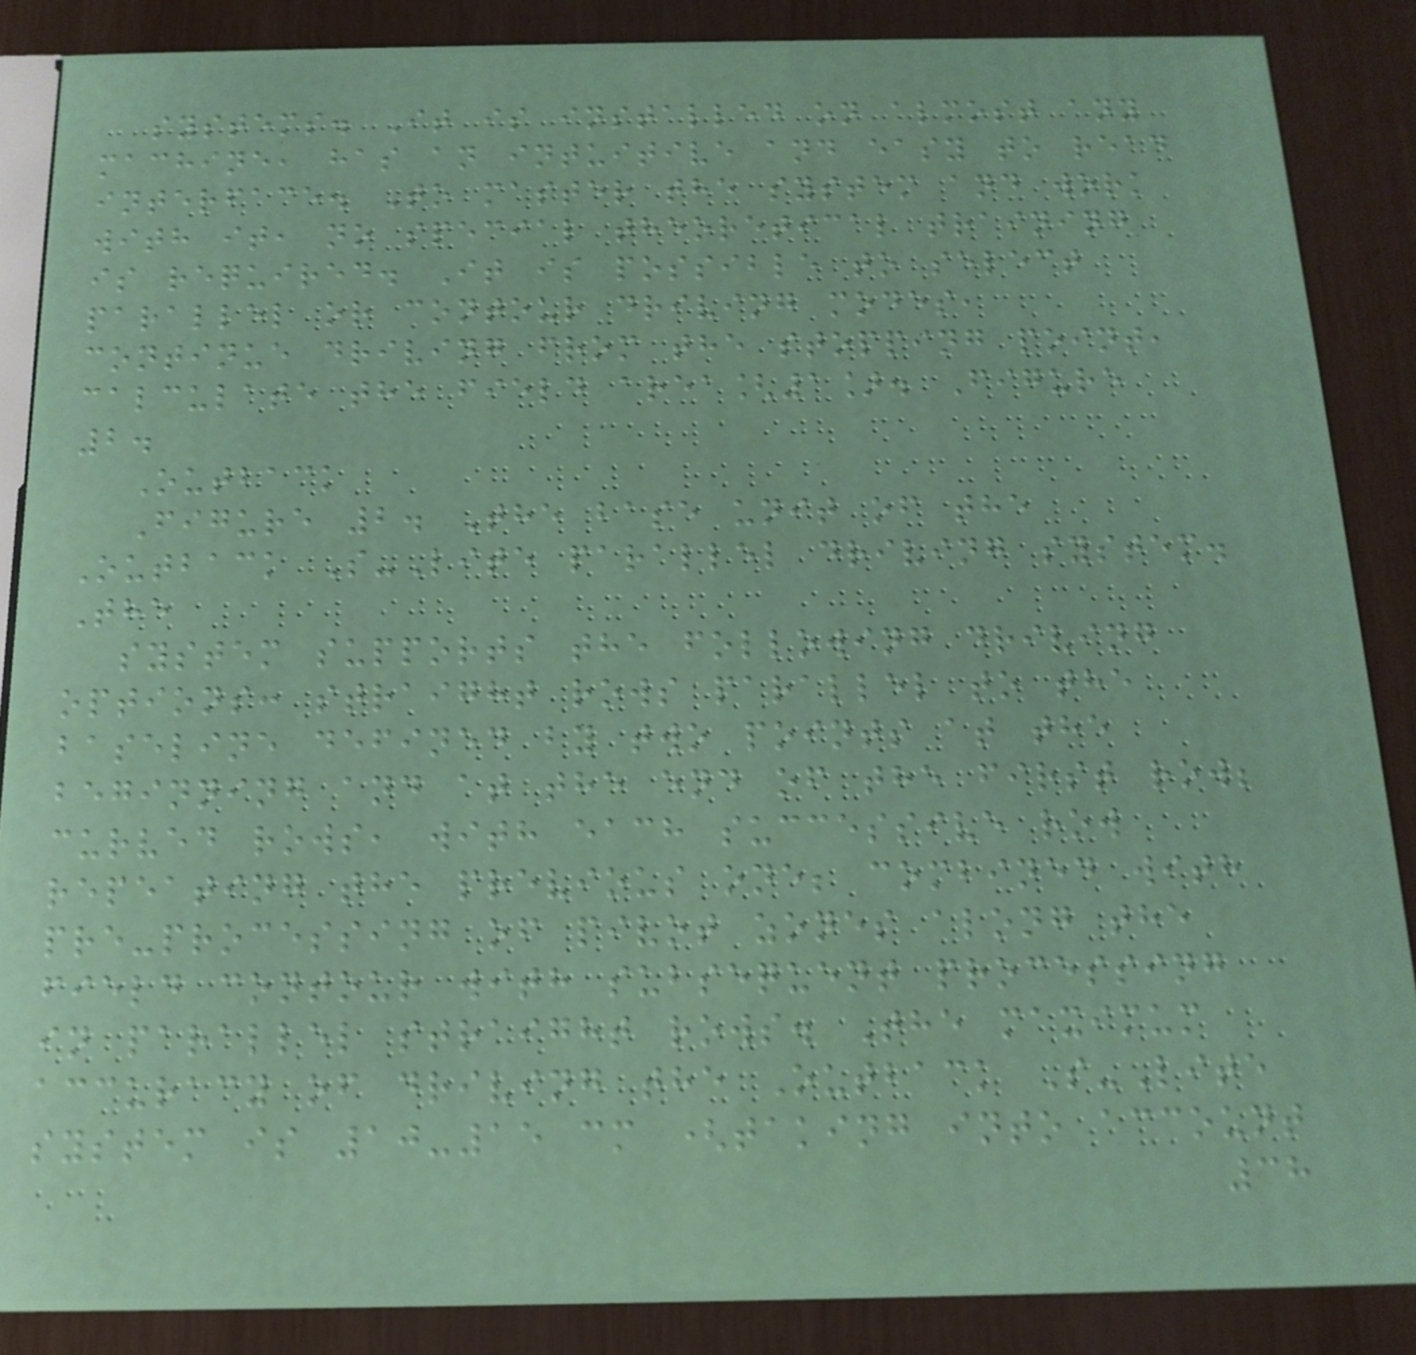systems. It is installed on almost any
machine, has an intuitive and easy to read
interface. To master the system and work
with it, no special theoretical training
is required. It is possible to select
parallel or contour driving modes,
continue driving from the stopping point,
calculate the field area[1]. Figure
2.
Outback
Figure 2. The base unit of the
Outback S-Lite parallel driving system.
The
system supports the following driving
options: straight rows parallel to the
baseline defined by two points at the
beginning and at the end of the first row;
curved rows, with each successive row
repeating the previous one; combined with
pre-processing of pivot zones along the
field contour with subsequent processing
in parallel straight rows. The maximum
accuracy of driving the Outback S-Lite
system is 10-15 cm (taking into account
38
